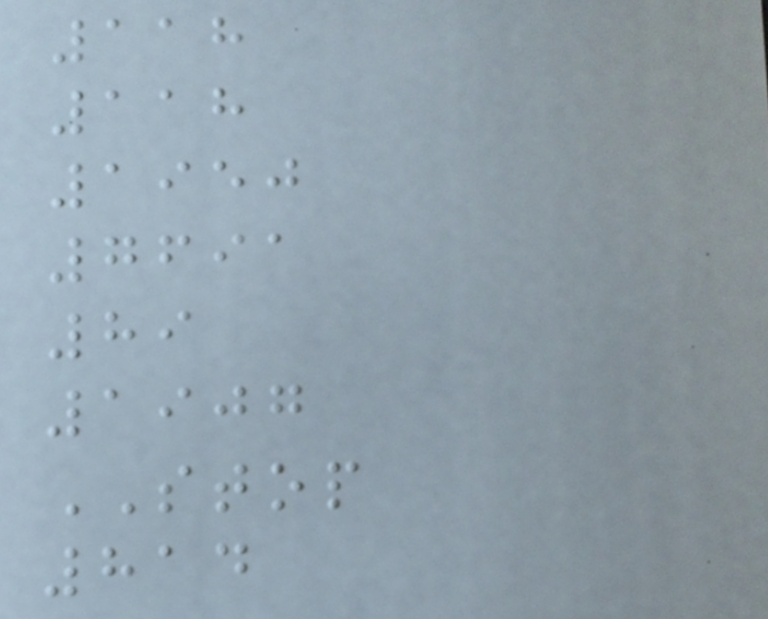118
118
1950
7691
89
1907
STOP
814
